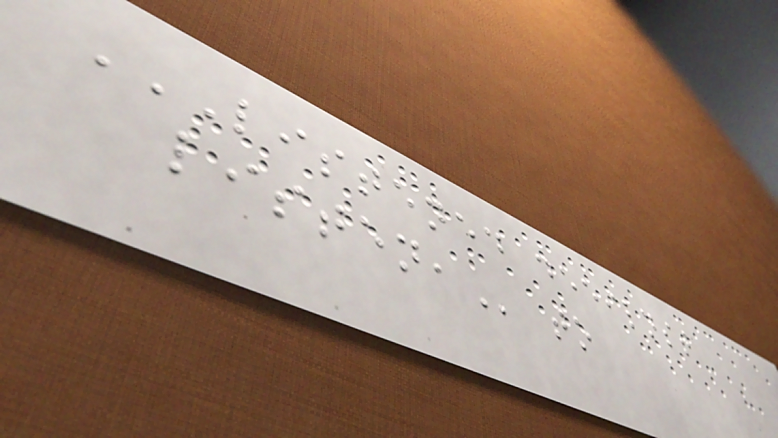LISTENED DEEILNST
LISTEN, to
